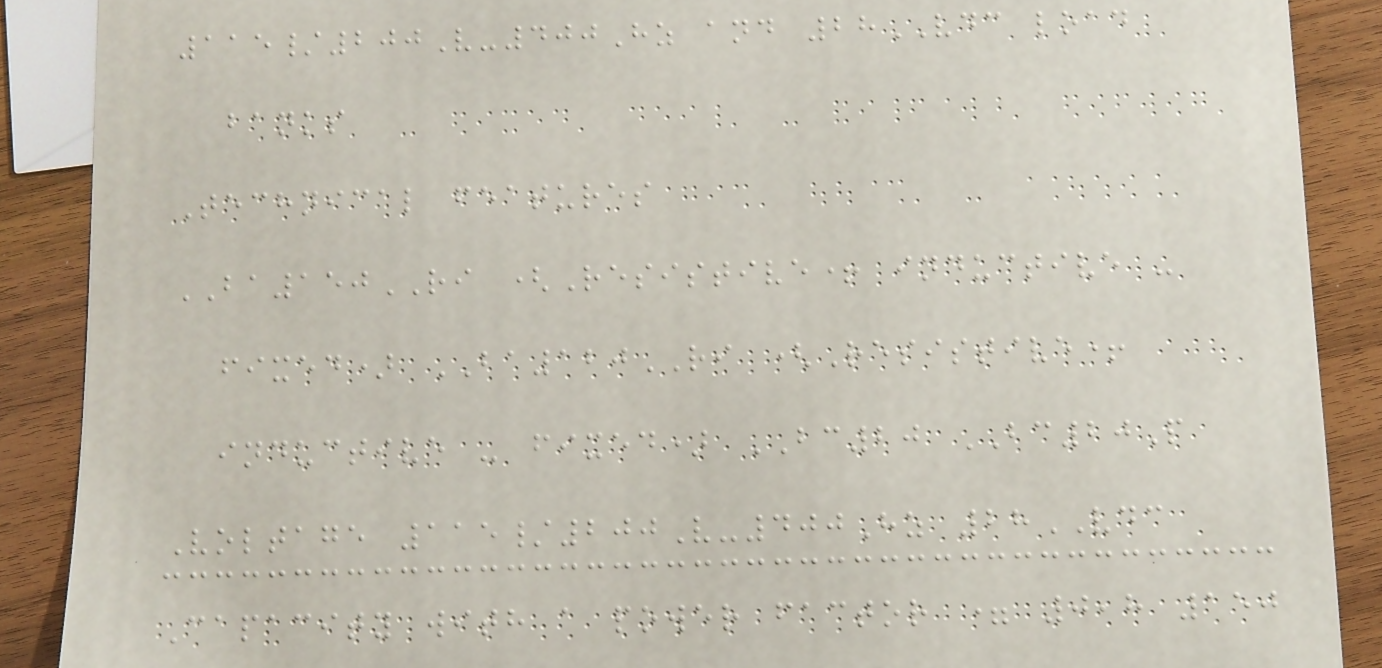115/200V-400Hz and 28VDC load
banks
Technical features
BA150RI (Resistive+ inductive -
fixed) BA120RI (Resistive+
inductive - fixed) BC20 BC20P
Voltage 115/200V-400Hz 28VDC
Capacity with a power factor = 0,8 150
